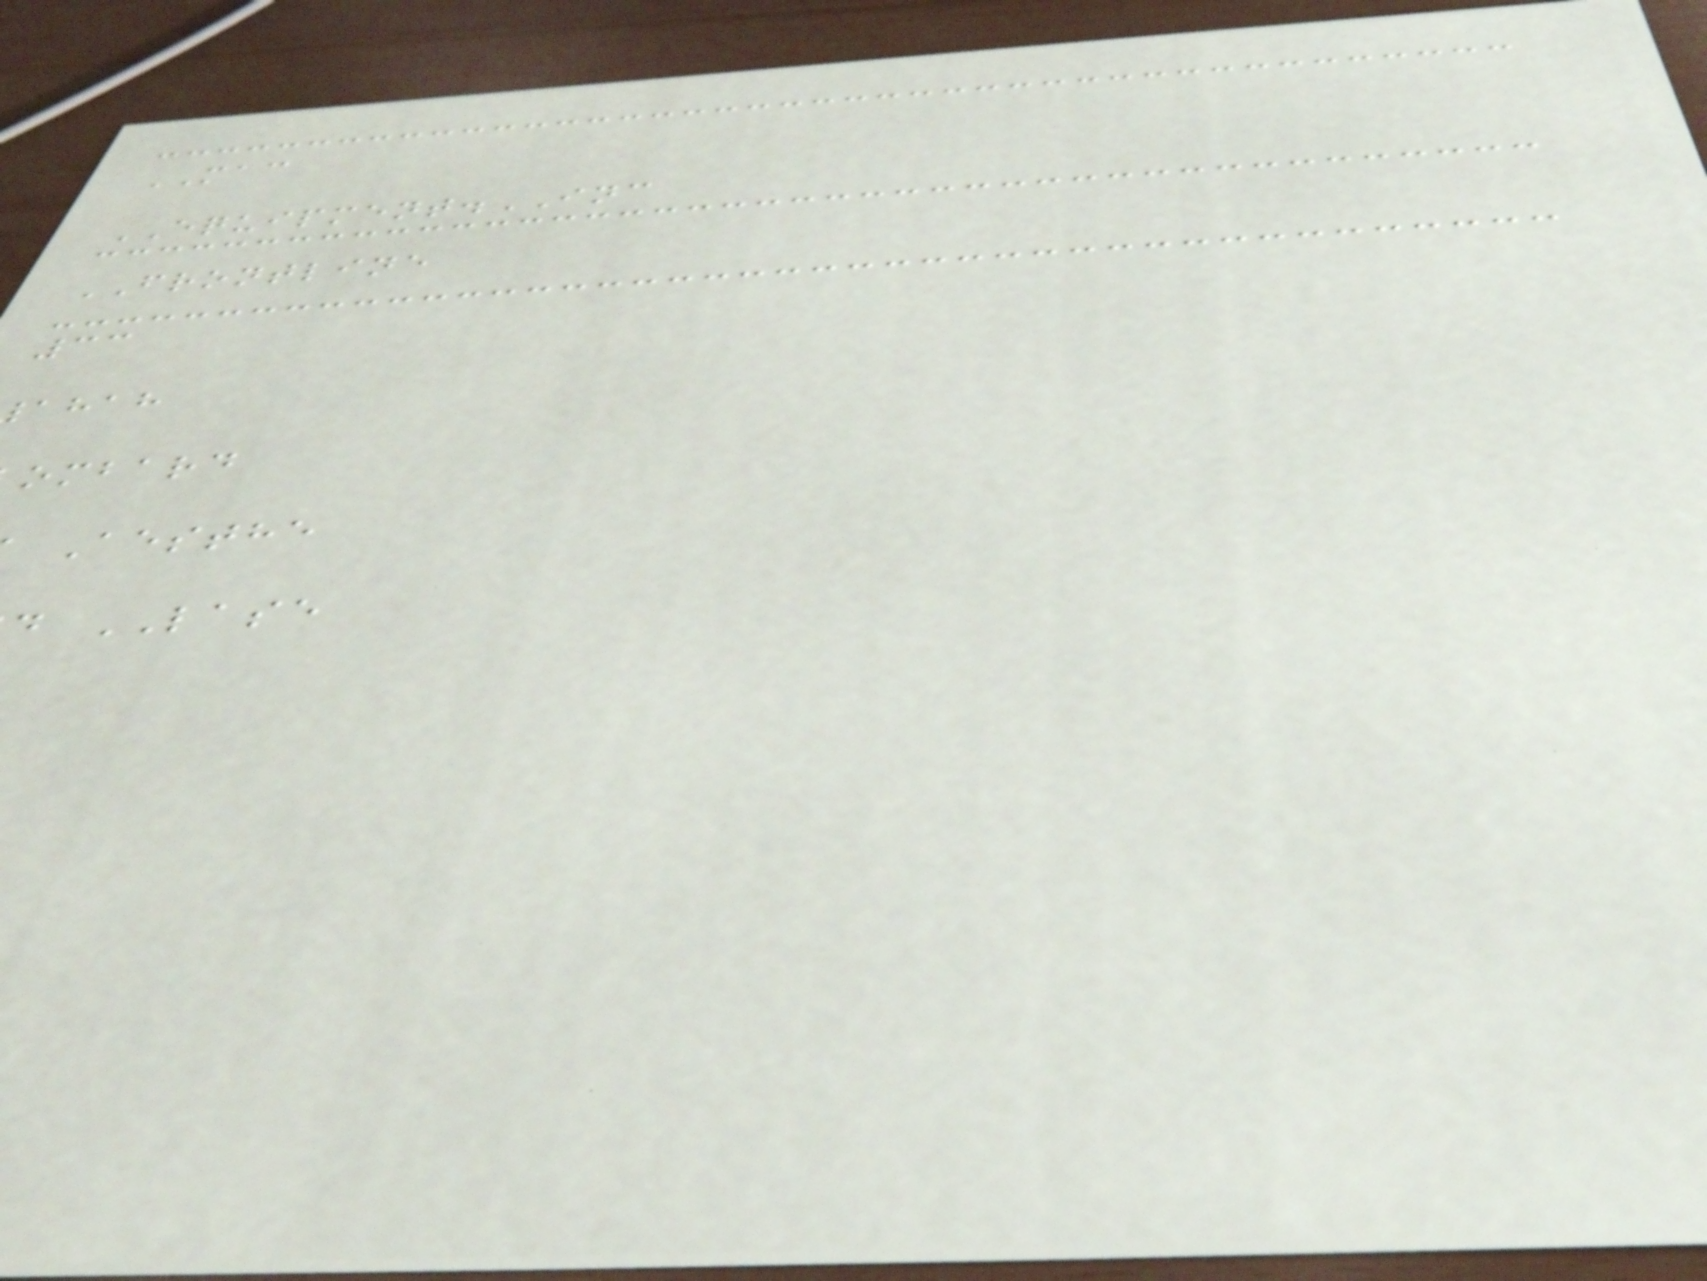MAC
EQUIPMENT.INC
FRONTLINE
33
ahah
ombard
Aesthe
d LASE
